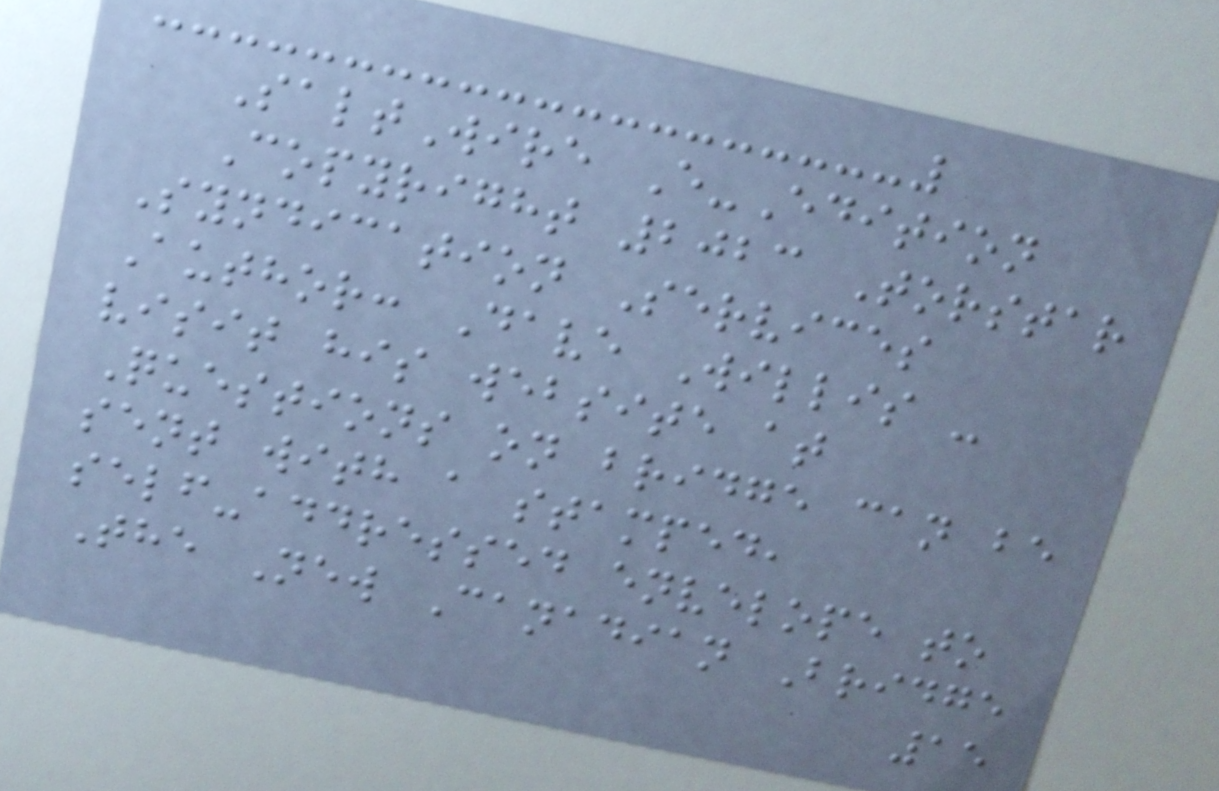SaltWire E-Edition
Copyright 2023 Torstar
Syndication Services
Author: Dave Willis -
visit his website at
Questions on bridge can be
sent with a stamped,
self-addressed envelope to
The New Canadian Bridge
15
